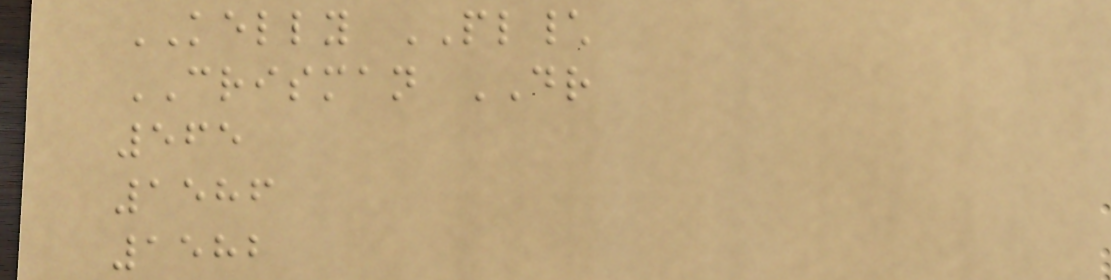KELLY PL\
CRISMAN DR
565
1586
1582
